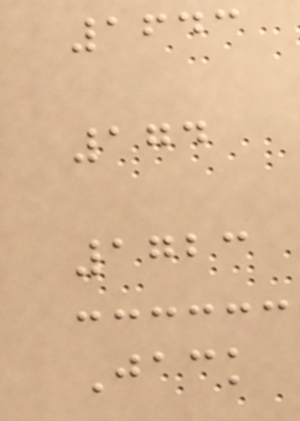1643
174
1723
Jack
